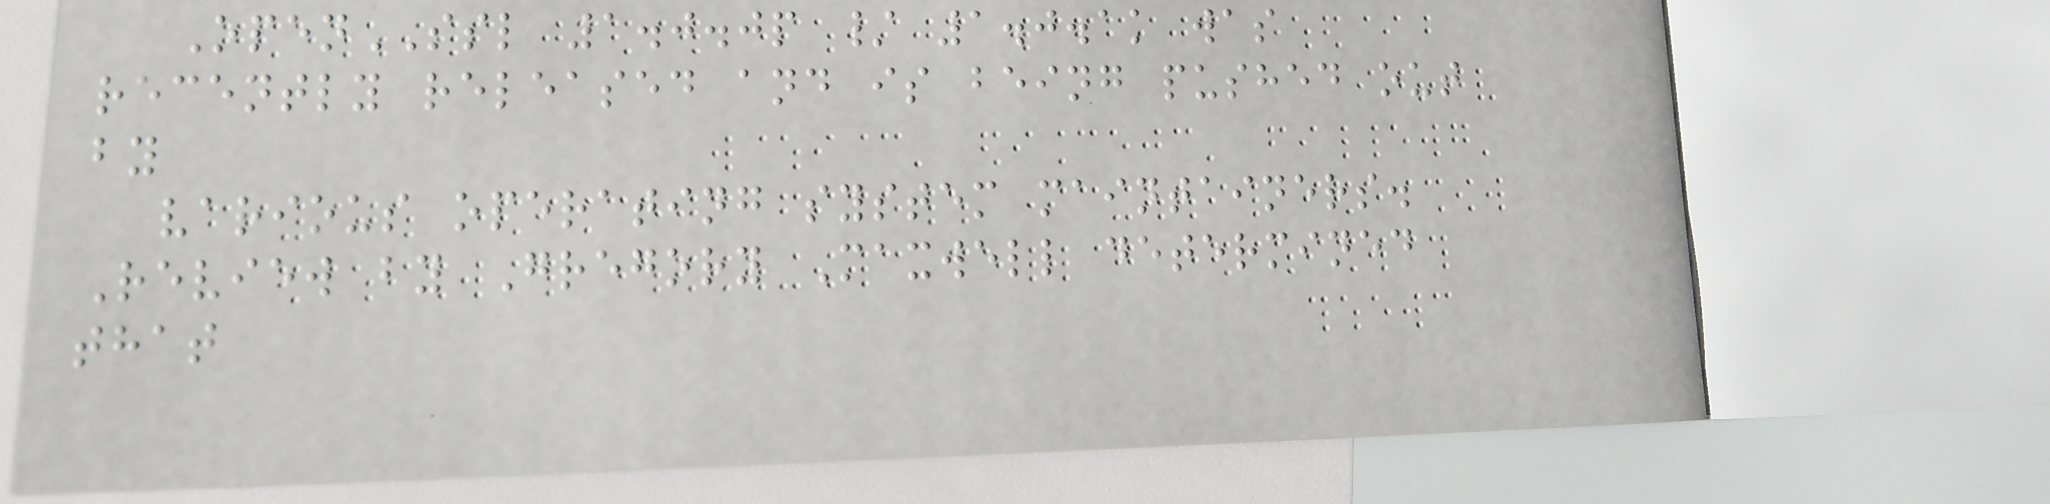OpenSSL 1.0.0p / 1.0.1k was
recently released and is being pushed out
by
various operating system maintainers.
Review by Gregory Maxwell determined
that
